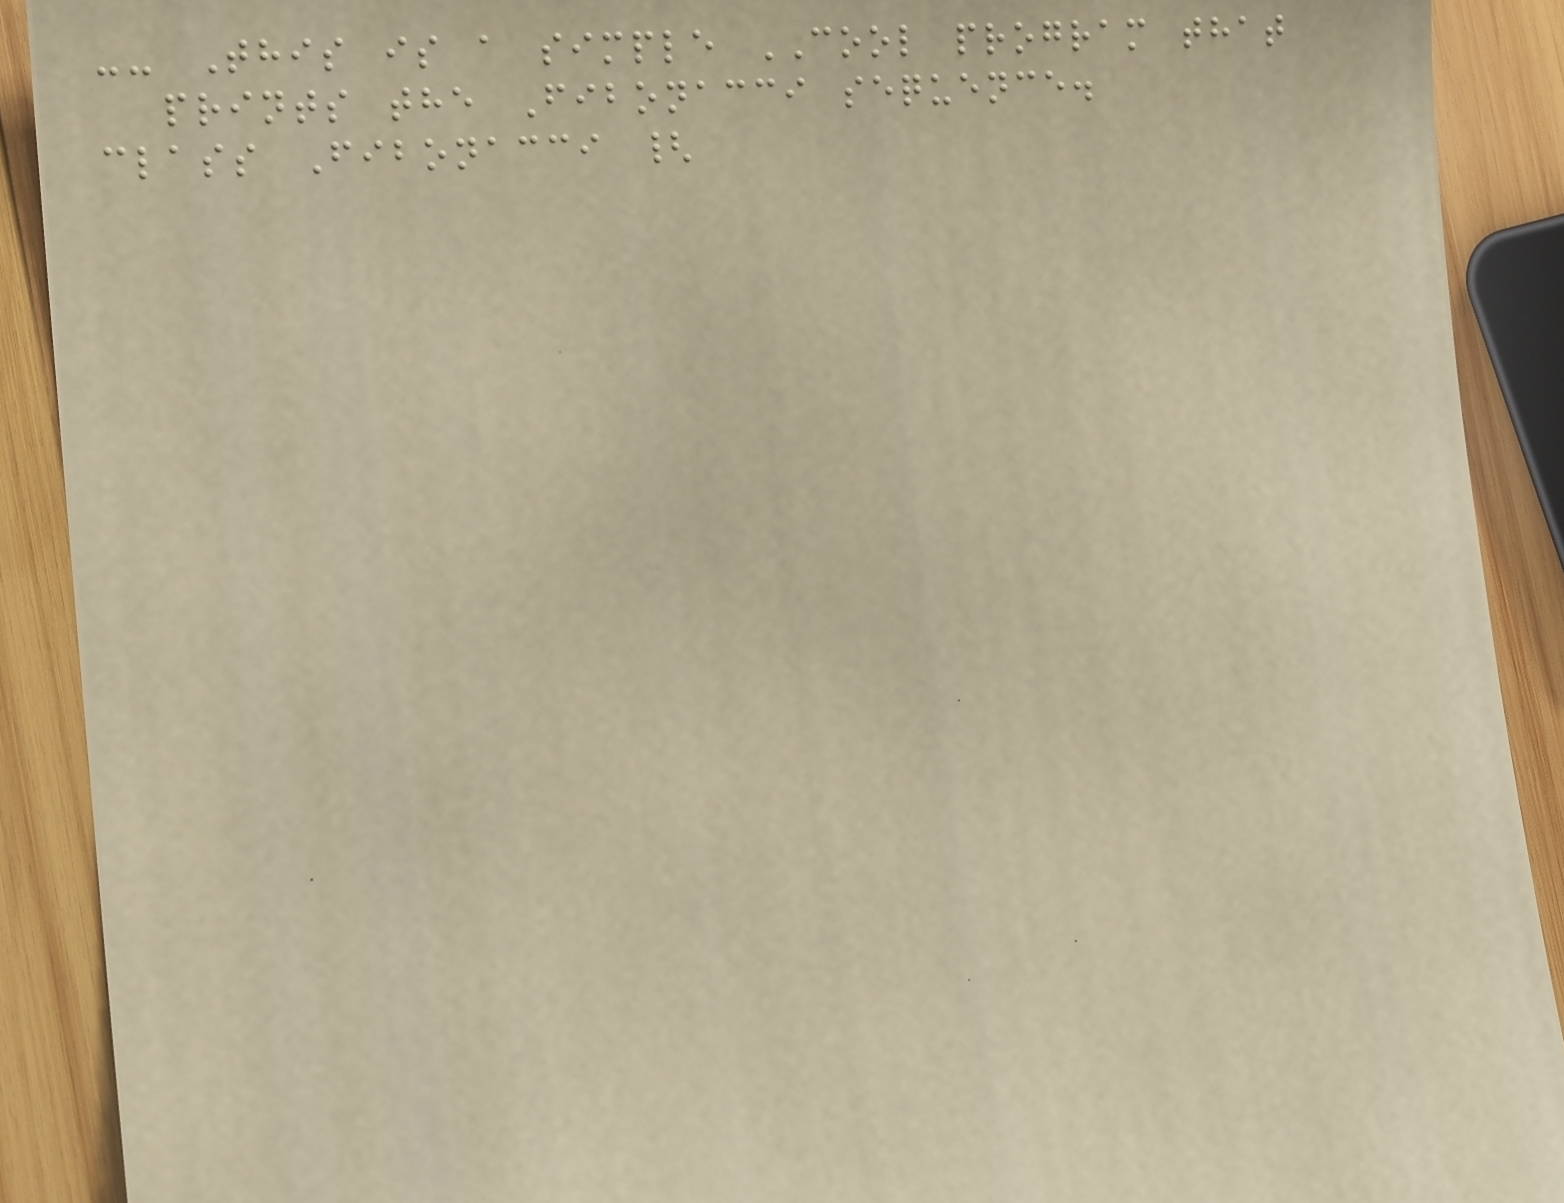-- This is a simple COOL program that
prints the Fibonacci sequence.
class Fibonacci {
